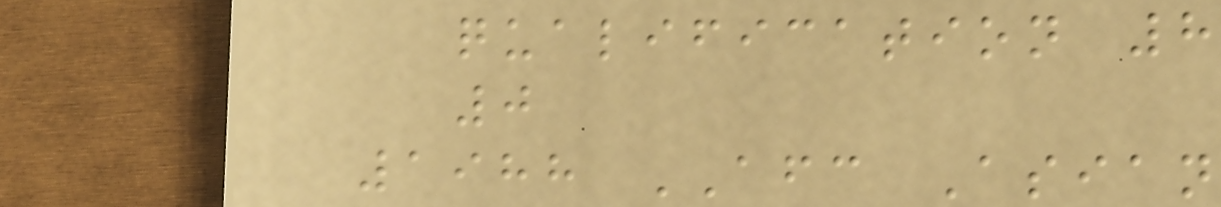qualification 8
0
1988 AFC Asian
